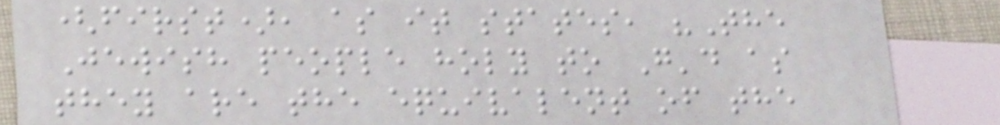(first), as it states, "The
Jewish people holy to G'd as
they are the equivalent of the
